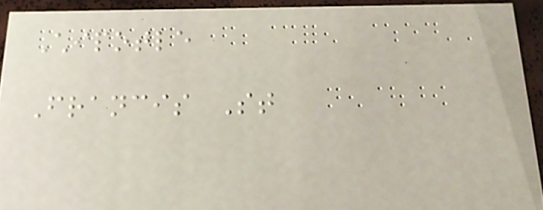Chipotle
Francis St
